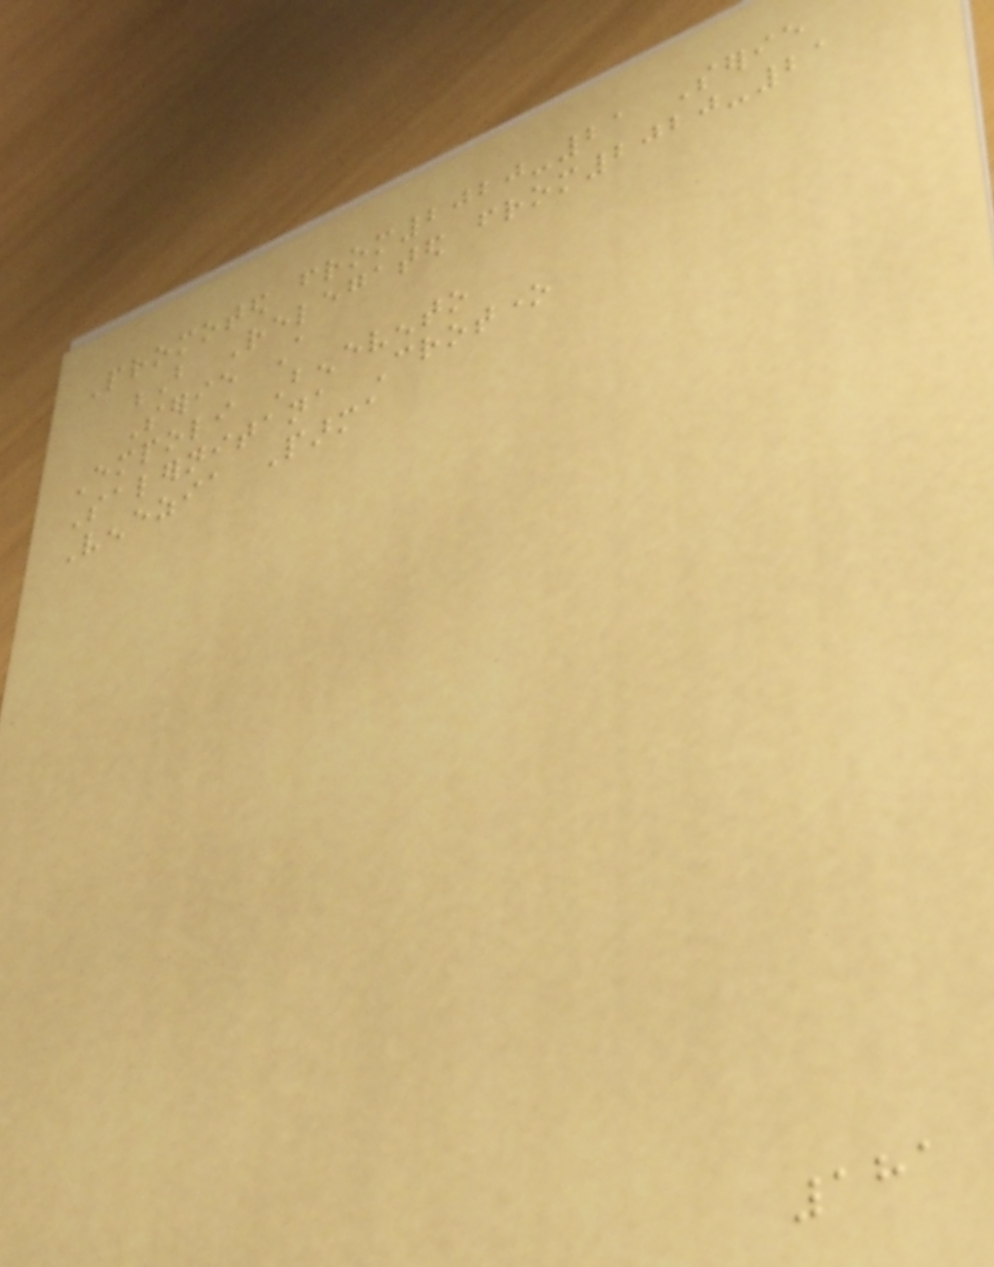Promoted from2020-21 Serie
B Relegated from2020-21
Serie A
Empoli Benevento
Salernitana Crotone
Venezia Parma
181
